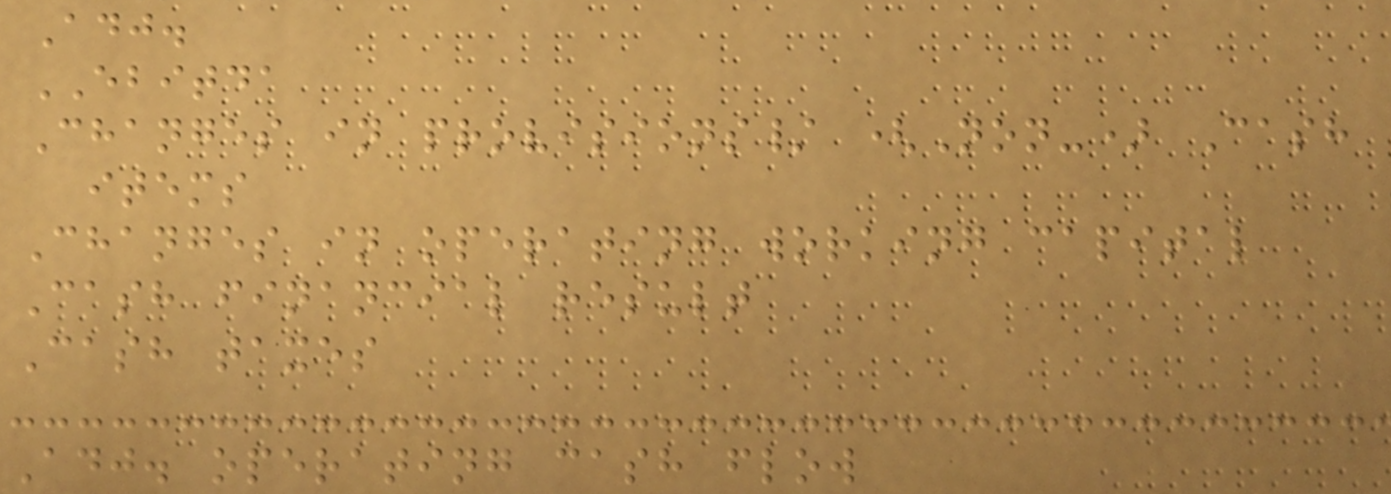Adj.
EBITDA
Changes in provisions/ (Non-) Cash
items
Changes in operating working capital
Cash financial result
Cash taxes
Adj. operating cash flow
